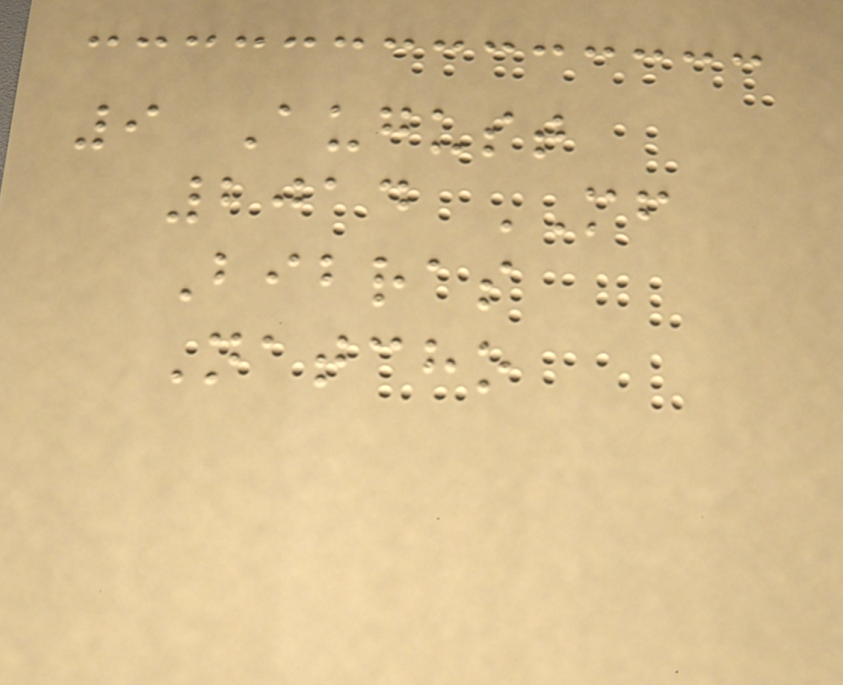9 August
2014 MF
Bibras
Natcho
